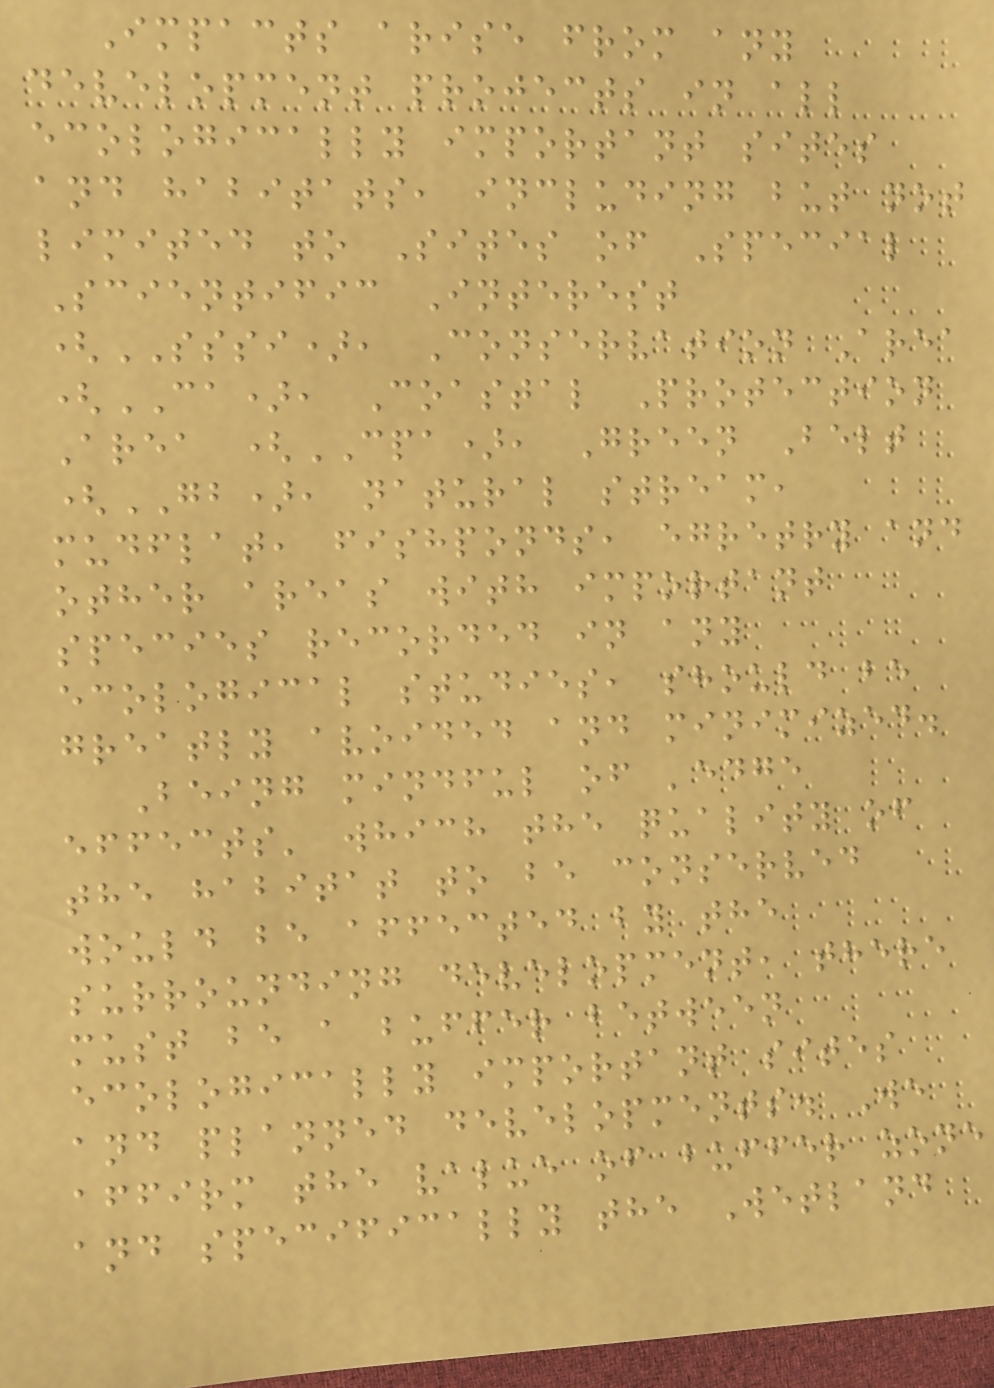Impacts arise from any
development projects in all
ecologically important sites
and habitats, including but not
limited to Sites of Special
Scientific Interest
(SSSI), Conservation Area
(CA), Coastal Protection
Area (CPA), Green Belt
(GB), natural stream,
mudflat, fishponds, egretry and
other areas with important
species recorded in any
ecological studies, should be
greatly avoided and minimized.
Being mindful of 'edge
effects' which the quality of
the habitat to be conserved
would be affected by the
surrounding development, there
must be a buffer between
ecologically important sites
and planned developments. We
affirm the value of buffer zone
and specifically the Wetland
